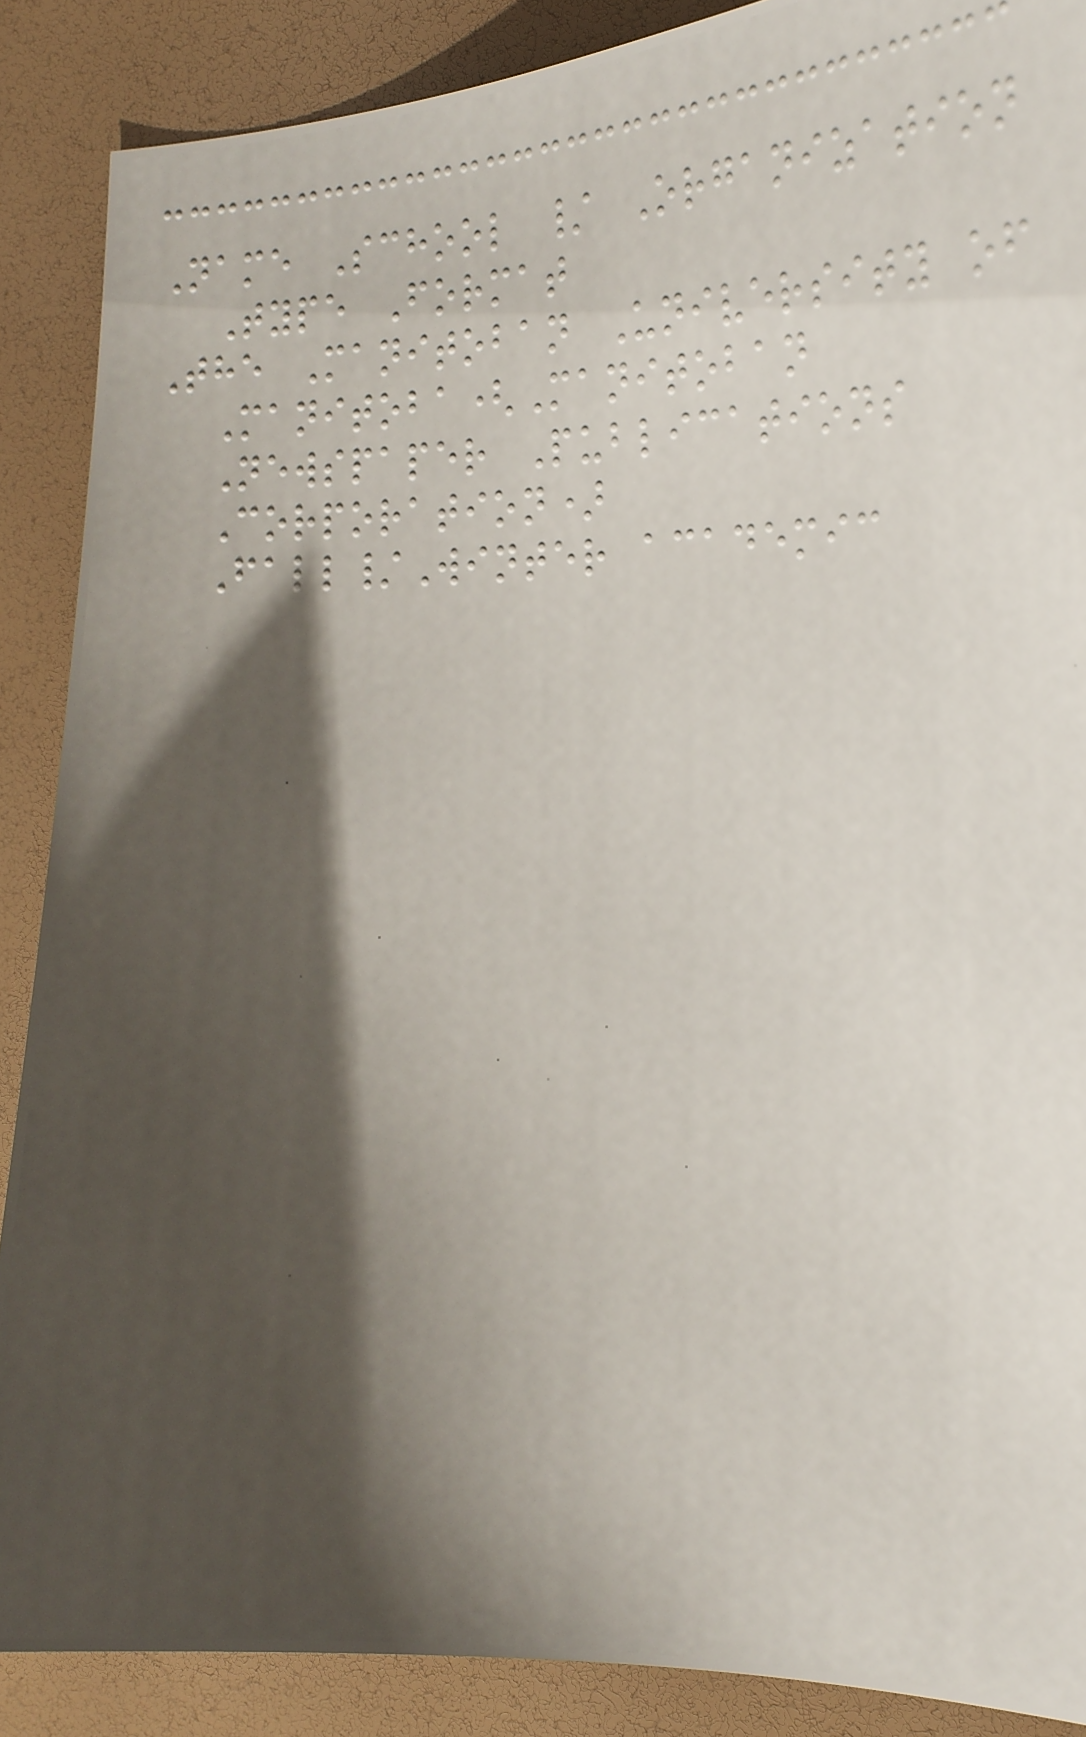Name School / Organization
Type Format
The Manitoban University of
Manitoba(Manitoban
Newspaper Publications
Corporation)
Fall/Winter academic
